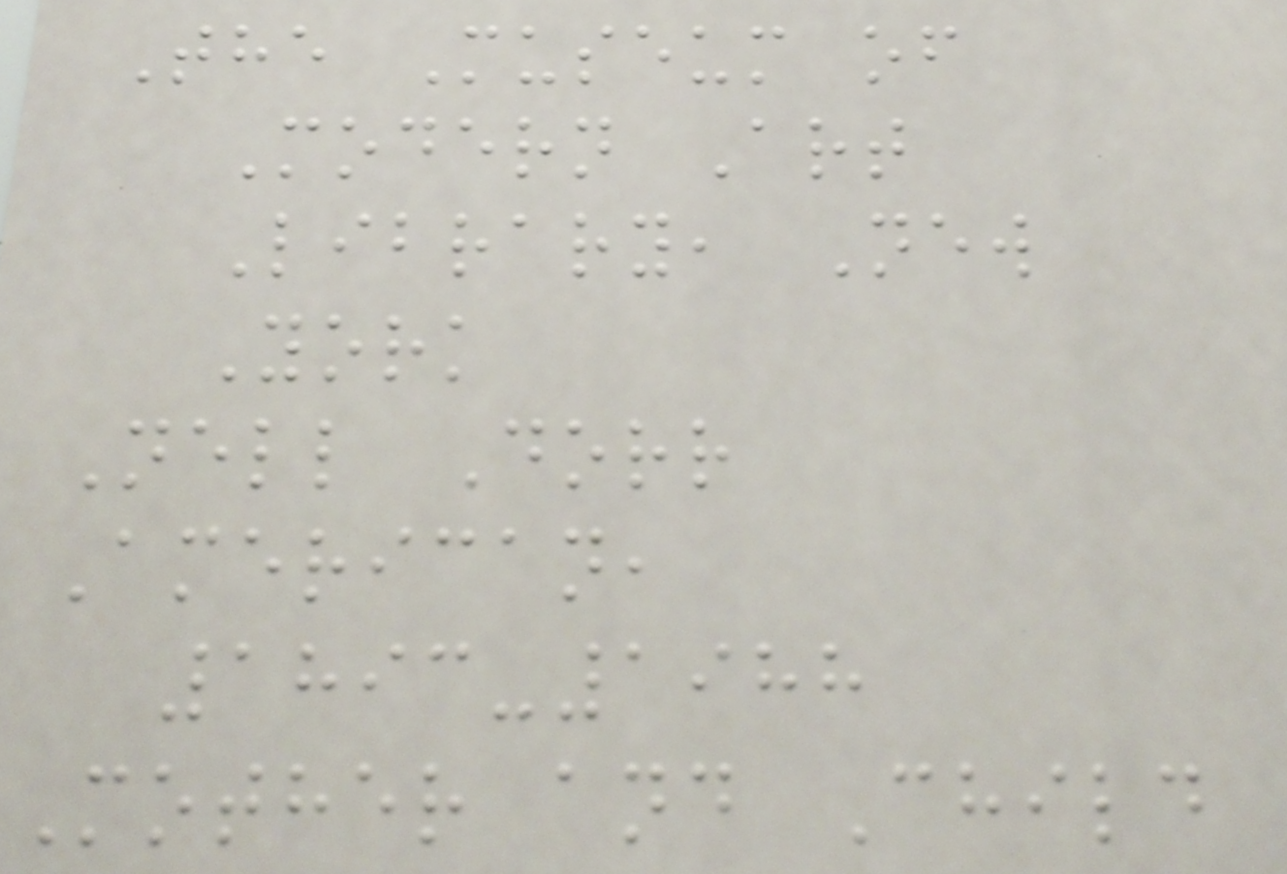The Museum of
Modern Art
Library, New
York
Nell Dorr
American,
1893-1988
Mother and Child
